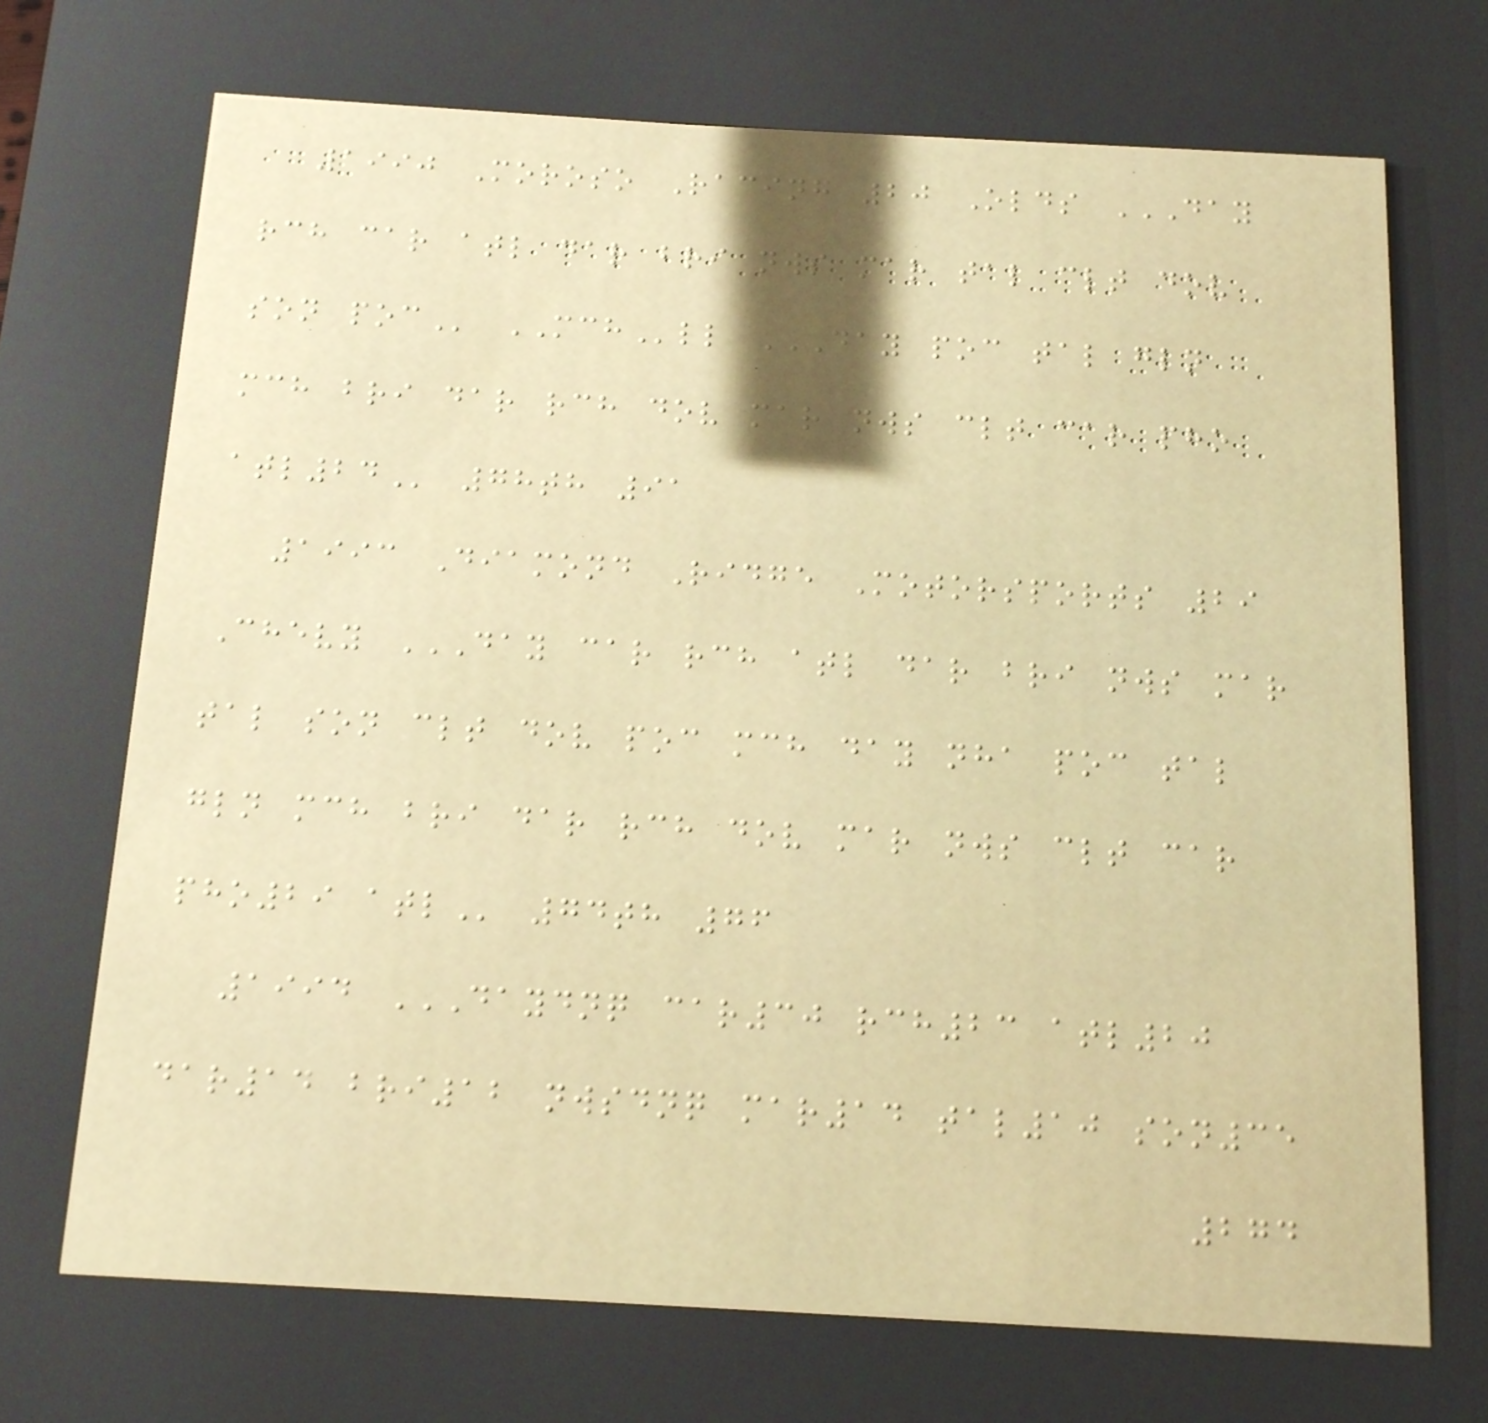1990 Moroso Racing 20 Olds DAY
RCH CAR ATL DAR BRI NWS MAR TAL CLT DOV
SON POC MCHll DAY POC TAL GLN
MCH BRI DAR RCH DOV MAR NWS CLT CAR PHO
ATL24 78th 91
1993 Diamond Ridge Motorsports 29
Chevy DAY CAR RCH ATL DAR BRI NWS MAR
TAL SON CLT DOV POC MCH DAY NHA POC TAL
GLN MCH BRI DAR RCH DOV MAR NWS CLT CAR
PHO29 ATL 74th 76
1994 DAYDNQ CAR30 RCH23 ATL20
DAR14 BRI12 NWSDNQ MAR14 TAL10 SON35
274
